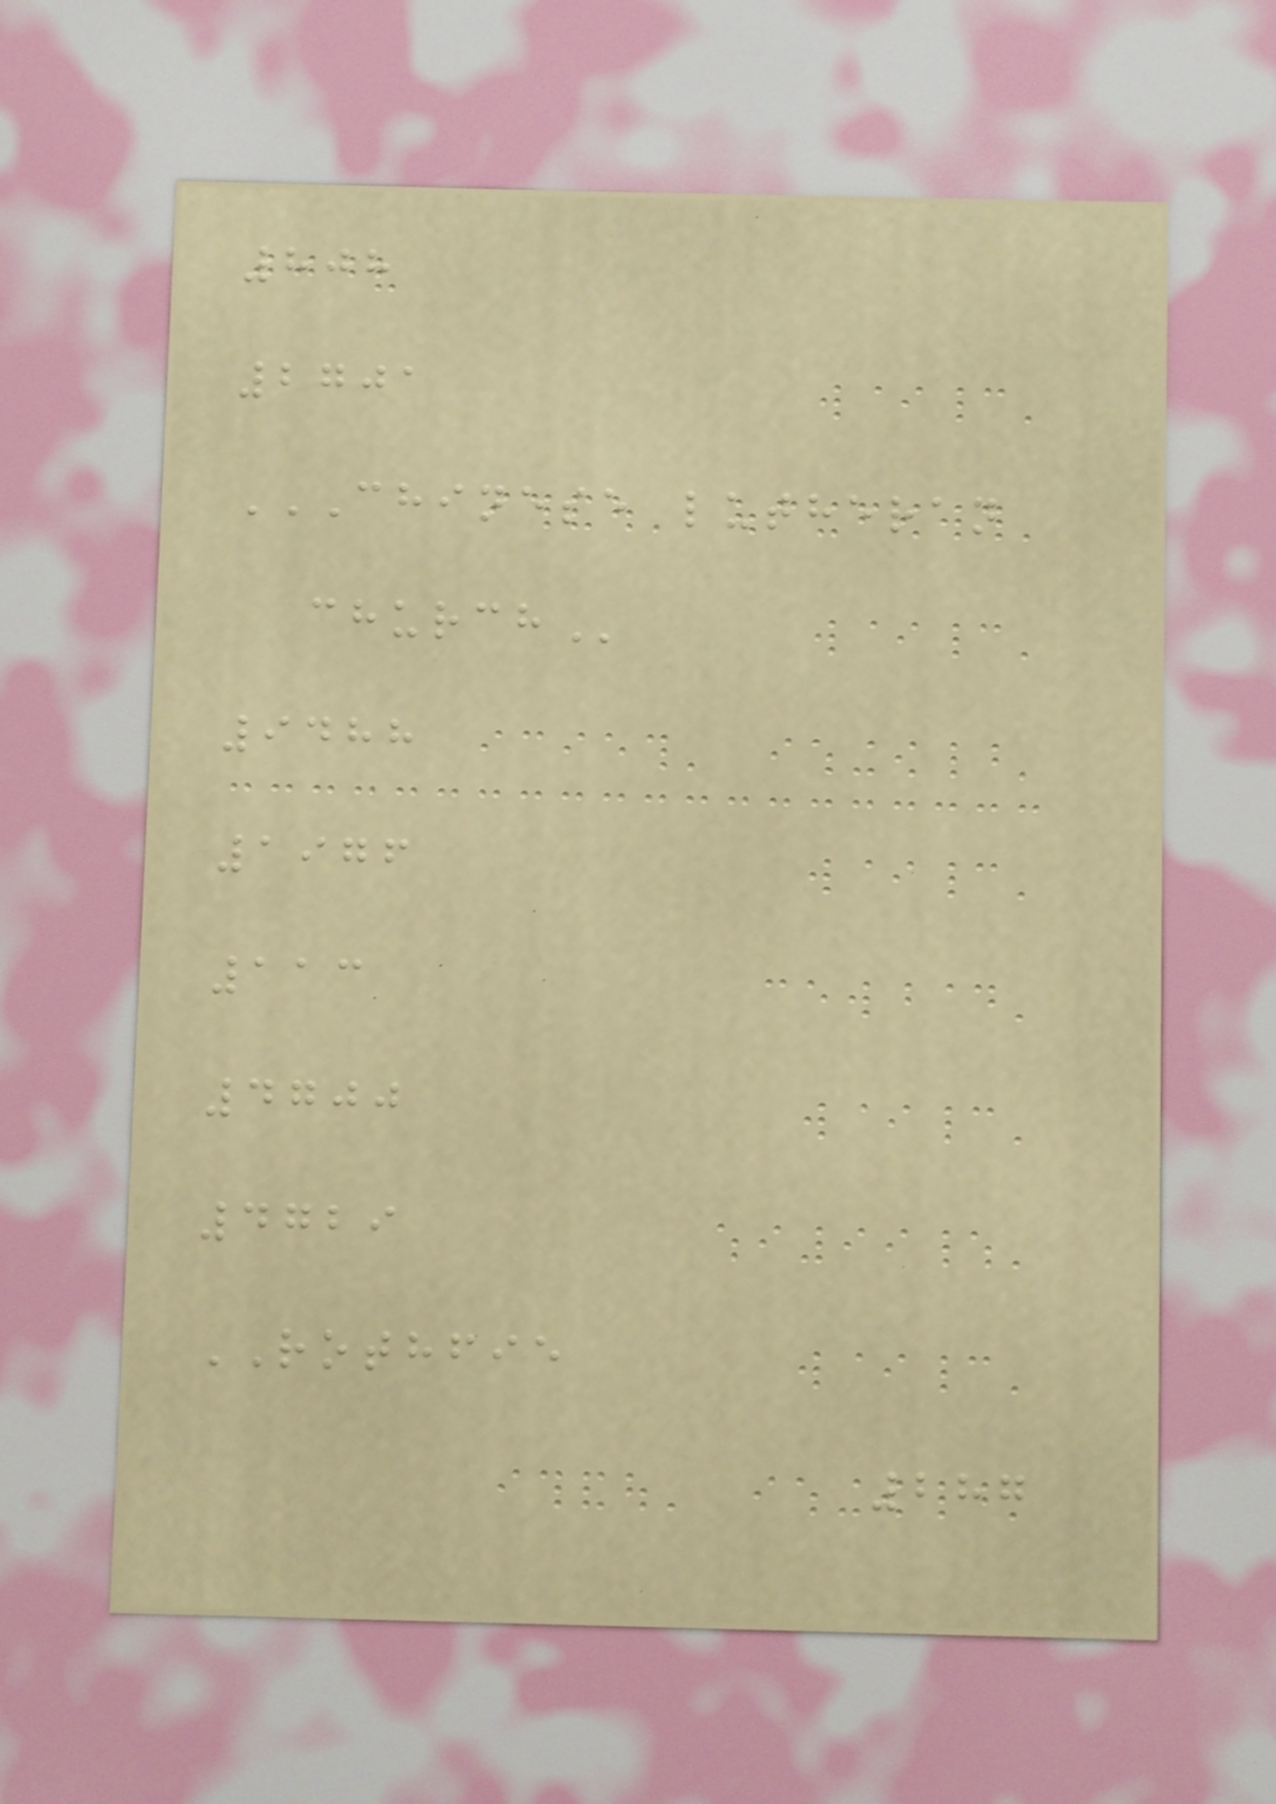808
2701
CHINESE LUTHERAN
CHURCH
9488
1976
113
4700
4729
ROTHFIE
287
